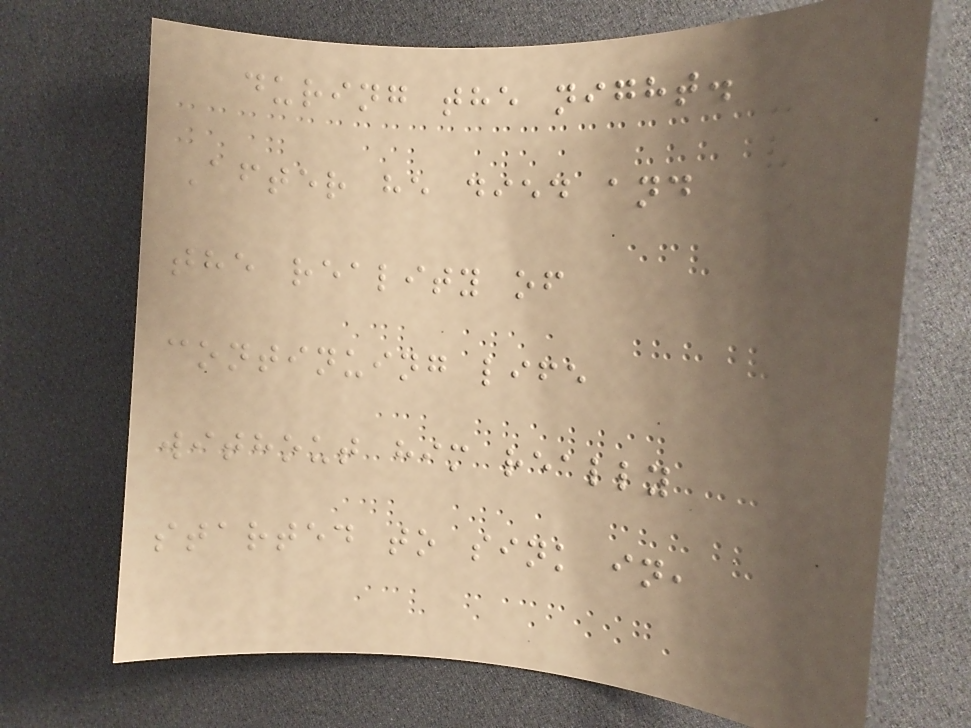during the night.
After he died and
the reality of
continuing life
without him really
started to sink in,
